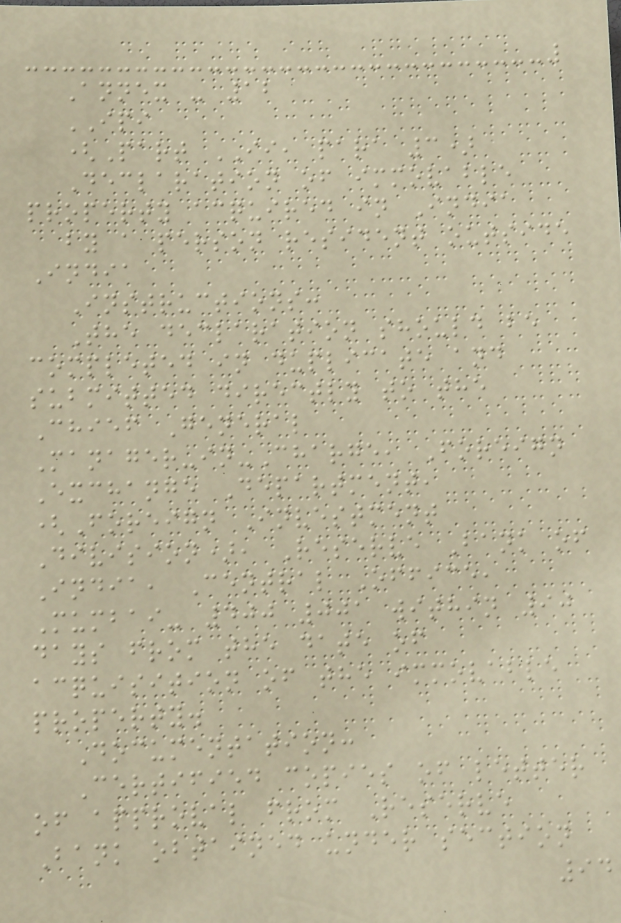Annex - 12
IPI
(Part II, para 3)
Declaration of immovable
property acquired in India
by a person resident outside
India
Instructions:
The declaration should be
completed in duplicate and
submitted directly to the
Chief General
Manager-in-Charge, Foreign
Exchange Department,
(Foreign Investment
Division), Reserve Bank of
India, Central Office,
Mumbai- 400 001 within 90
days from the date of
acquisition of the immovable
property.
Documentation:
Certified copies of letter
of approval from Reserve
Bank obtained under section
94
